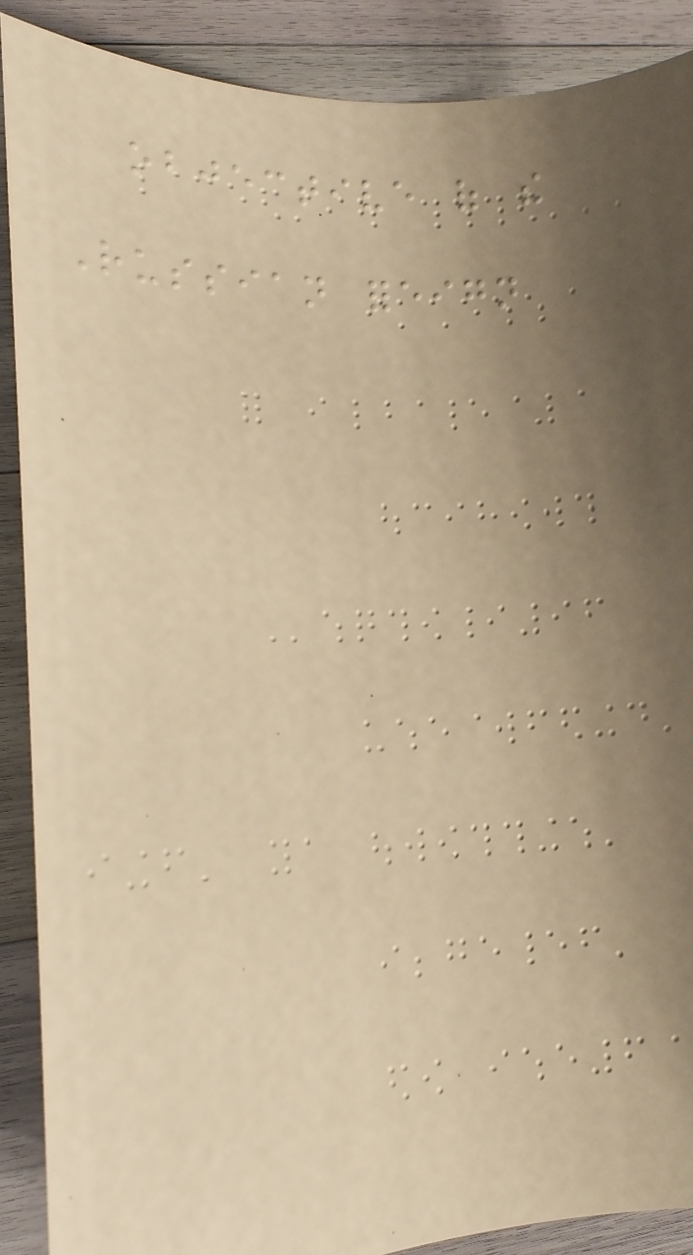objective of the
Russian foreign
